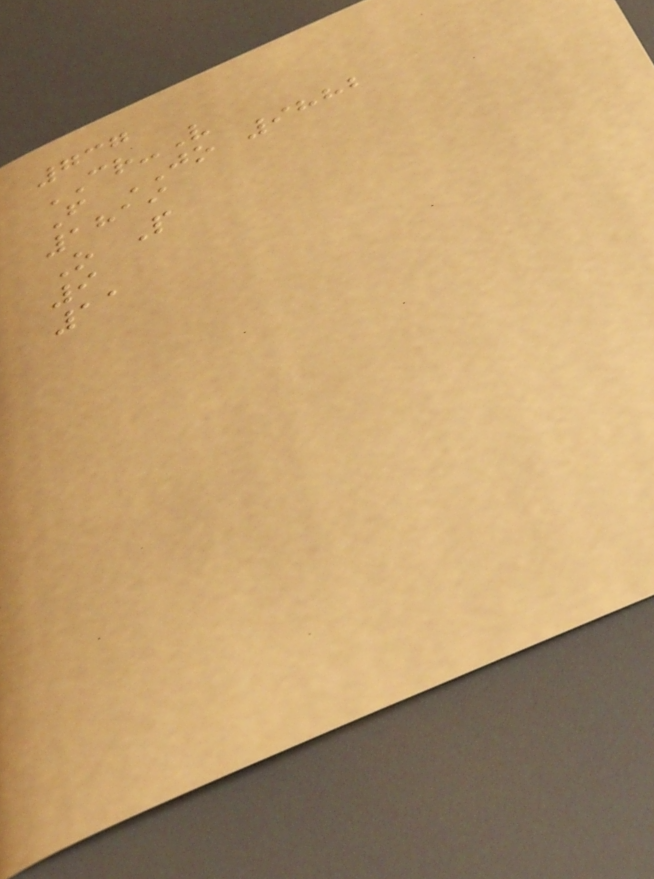737
CR-V
F JO 9882
1819
O P
9
11
